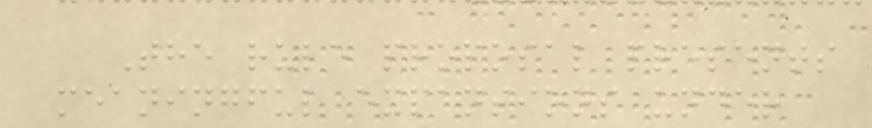The rule proposal presents
meaningful expansions under
